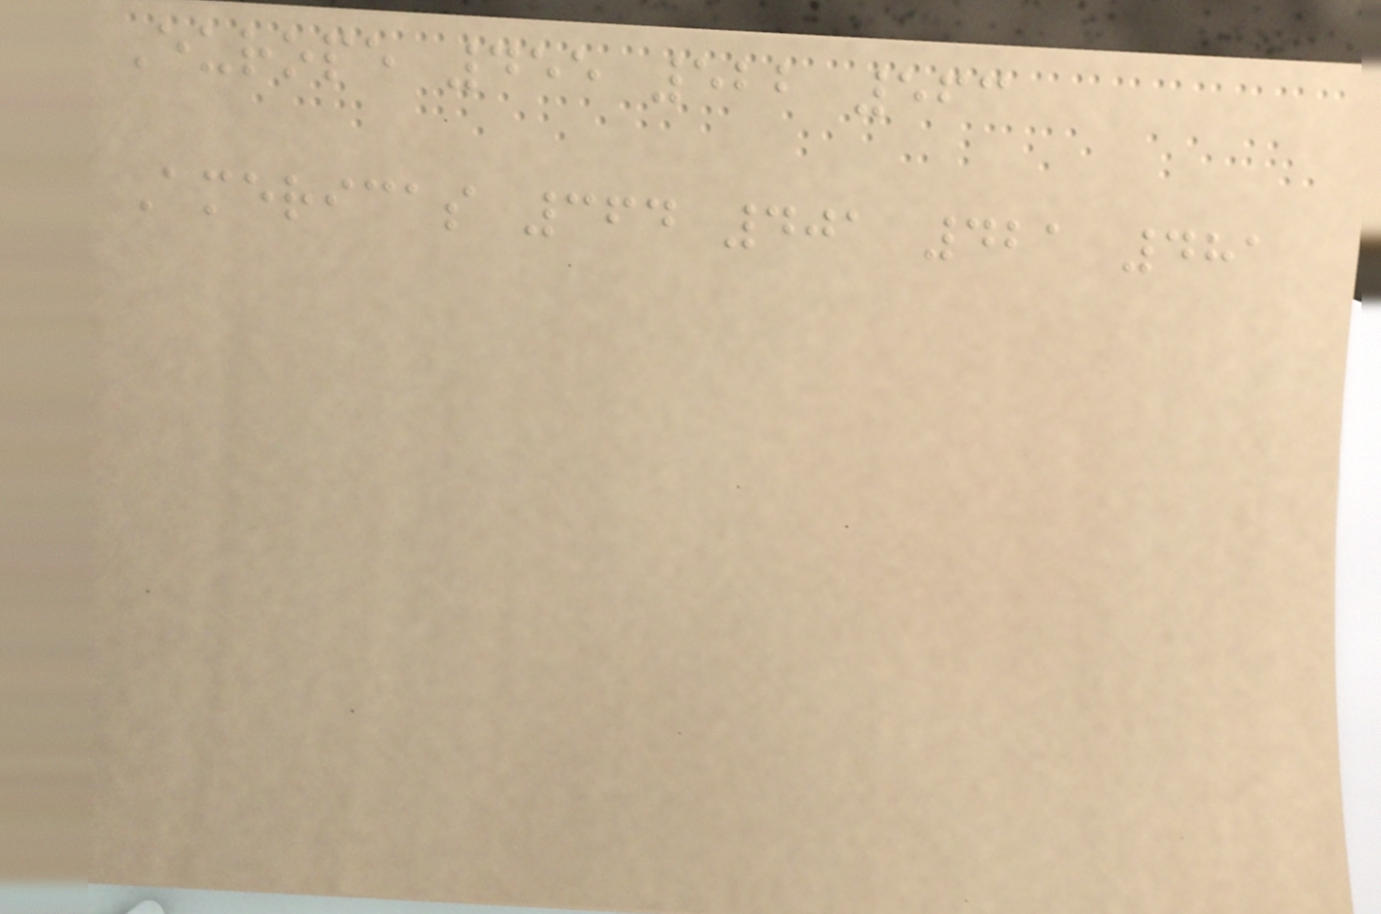Europe 455 522 563
Americas 364 401 421 481
